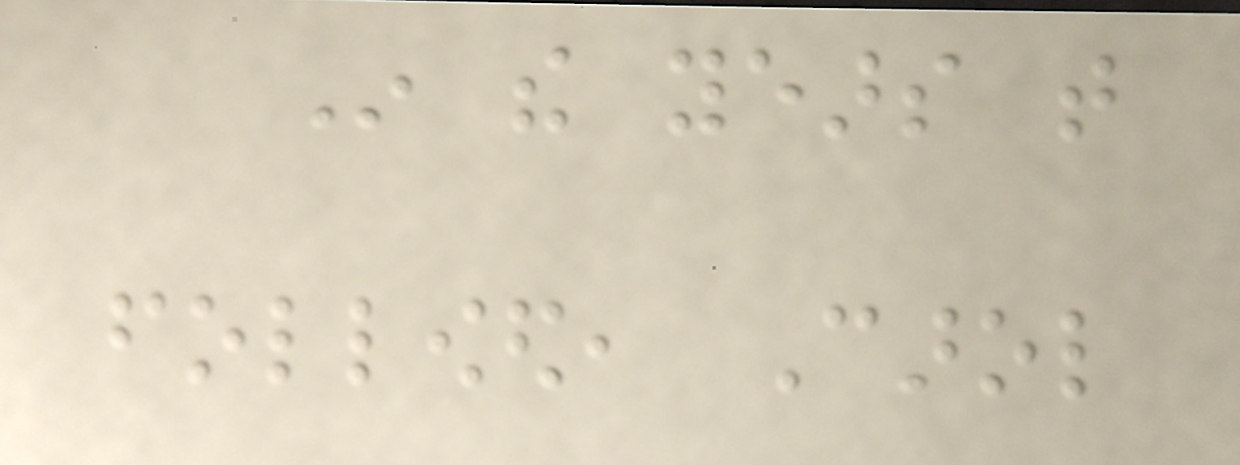In the years that
followed, Carol
